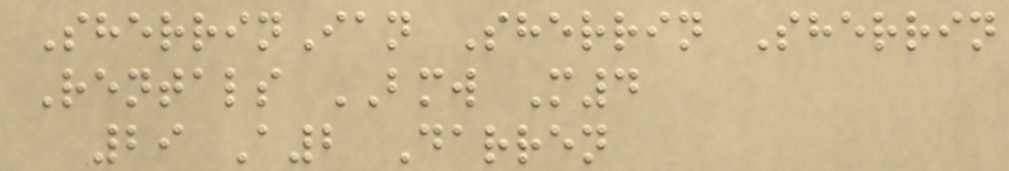SherrinIan Sherrin Sherrin
Rentals BMW M4
29 A2 Darren
